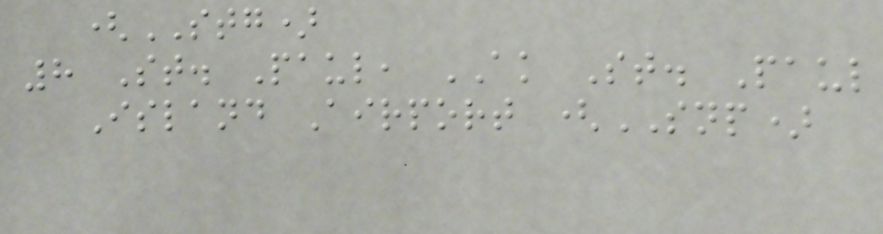(STG)
8 St. Paul, AK St. Paul
Island Airport (SNP)
